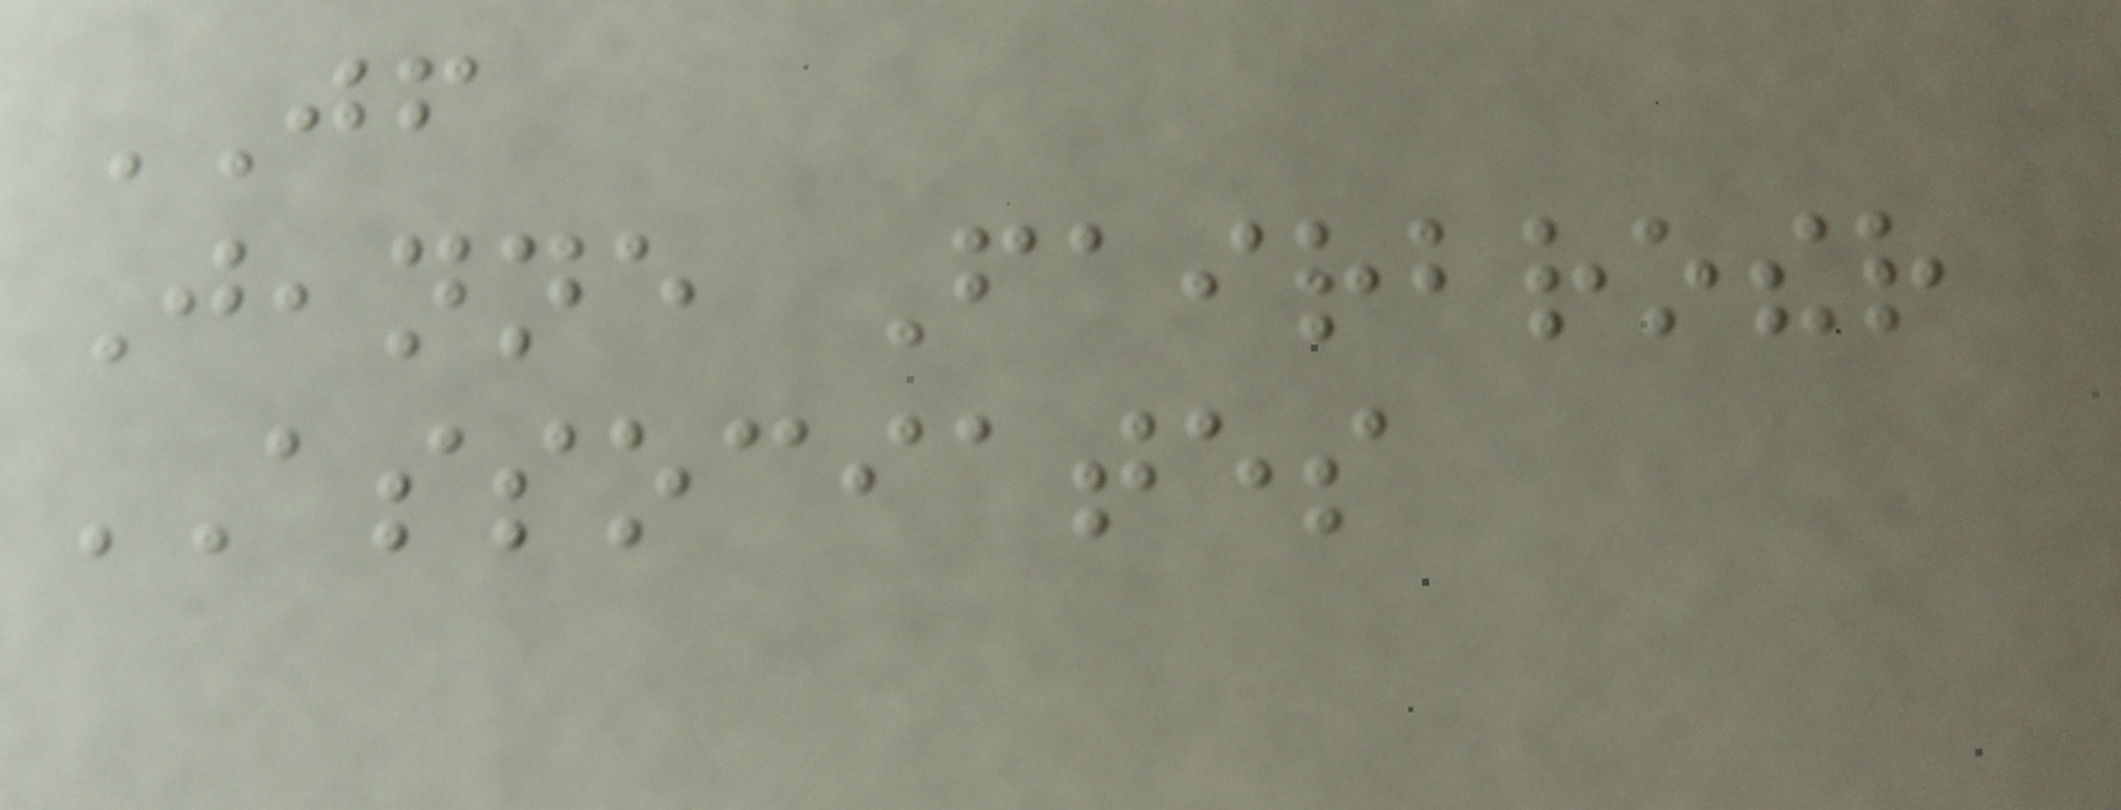JF
Jeanne Fairbrother
ASSOCIATES
